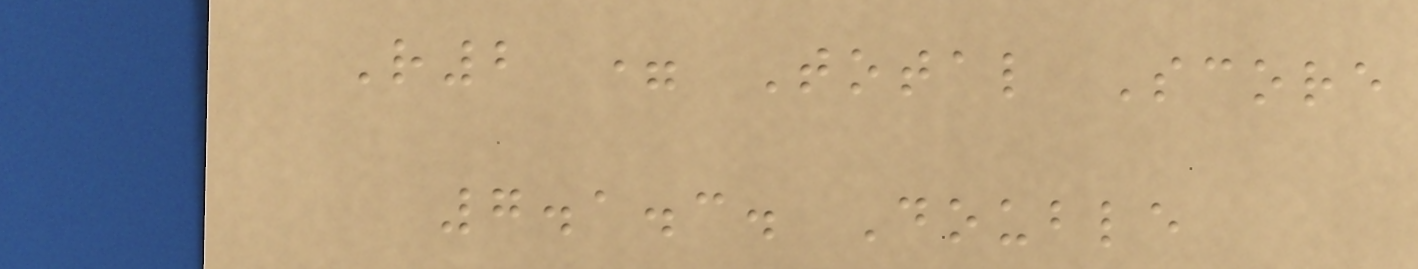R2 = Total Score
7.1.3. Double
